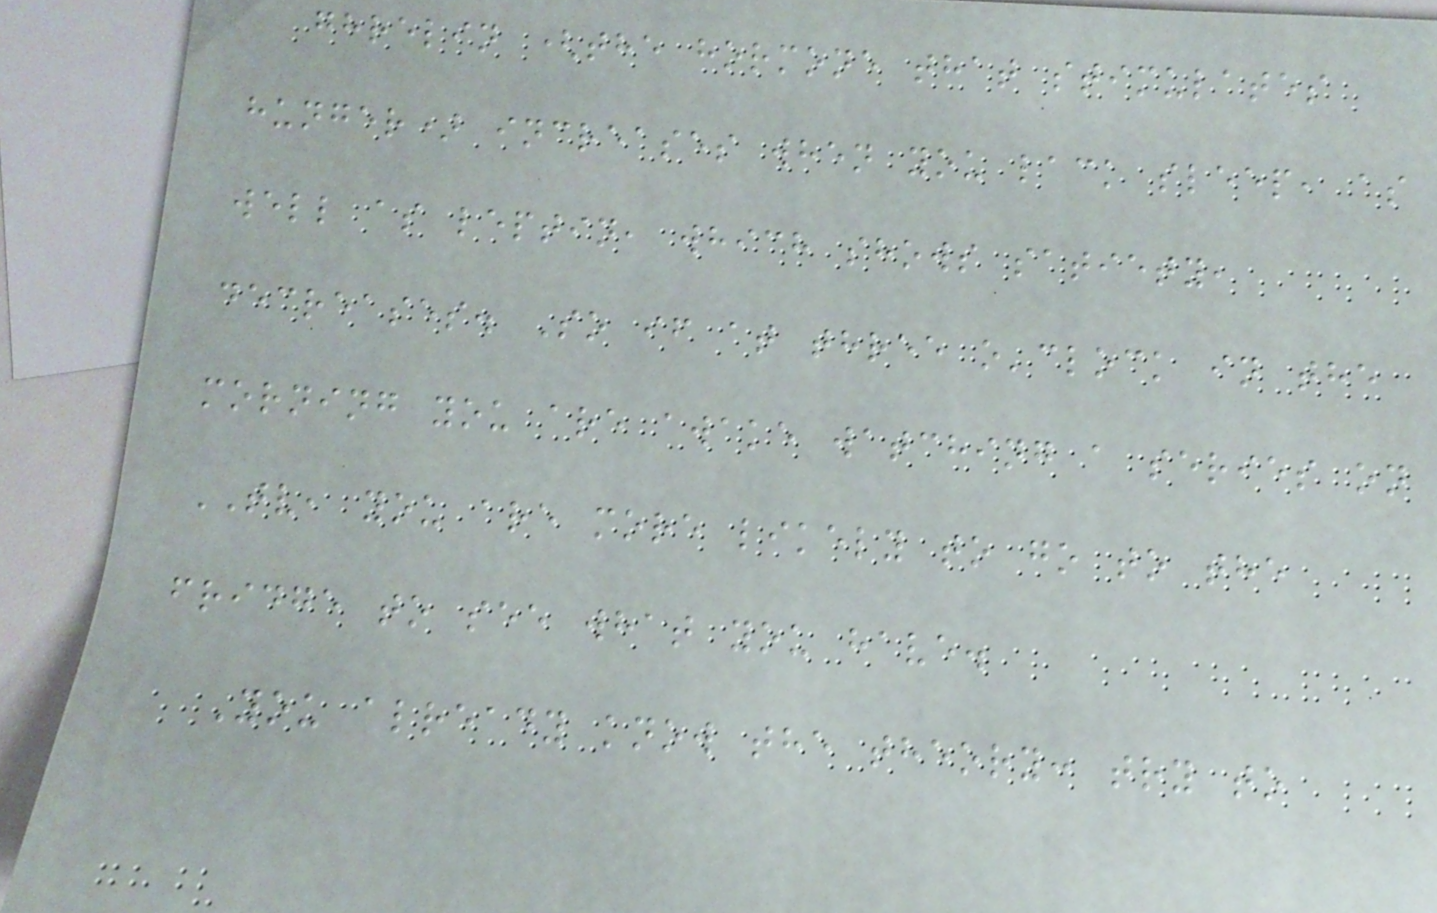ghrelin (the hormone that stimulates
hunger) increases when you lack sleep, as
well as leptin, which shows satiety,
decreases. So if at three o'clock in the
morning you are awake watching a series on
TV, you are more likely to go to the
fridge to see what you have.
You already know the theory: try to
